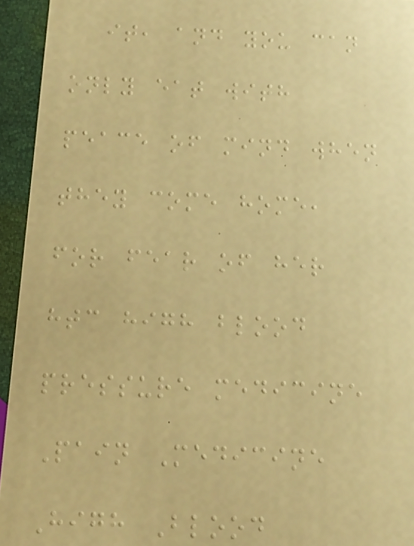it, and you can
only eat with
peace of mind when
they come home,
for fear of her
htc high blood
pressure medicine
Pain Medicine
High Blood
